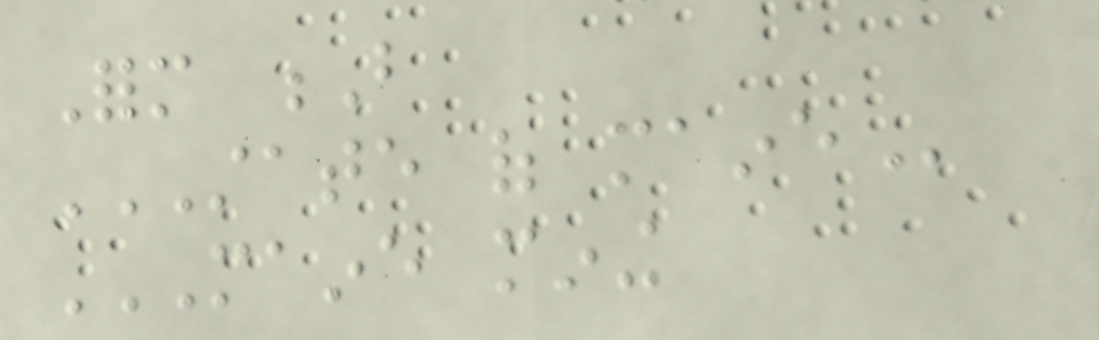Form B
STATE OF MAINE
MAINE MINING
